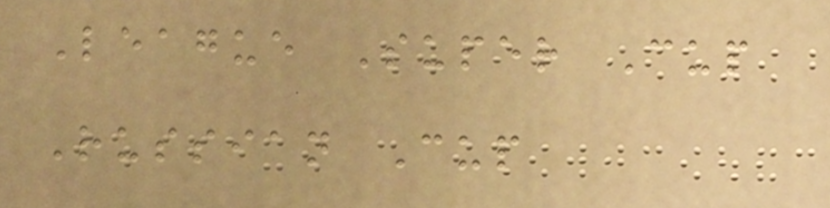League Super Cup
Russian Cup
